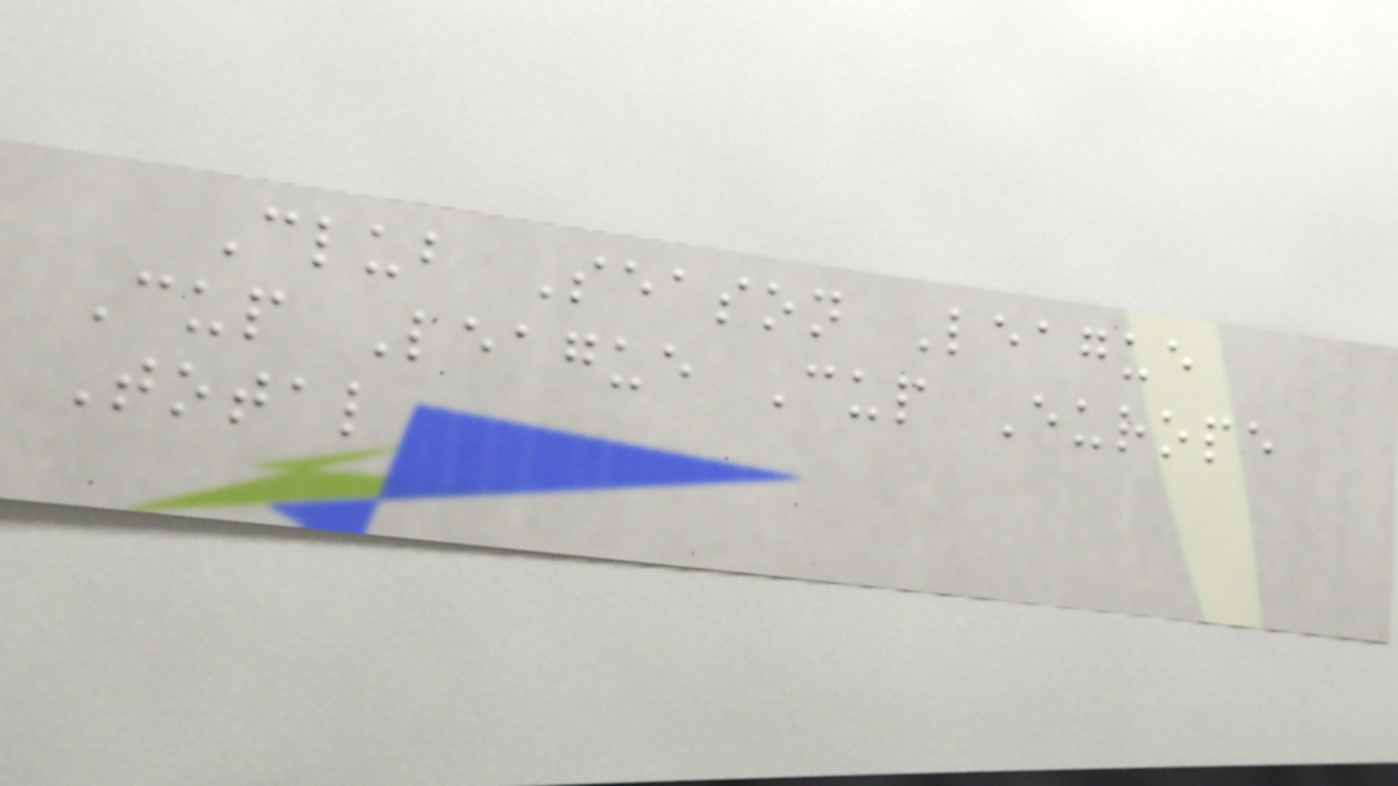Club Season League
Cup League Cup Europe
Total
